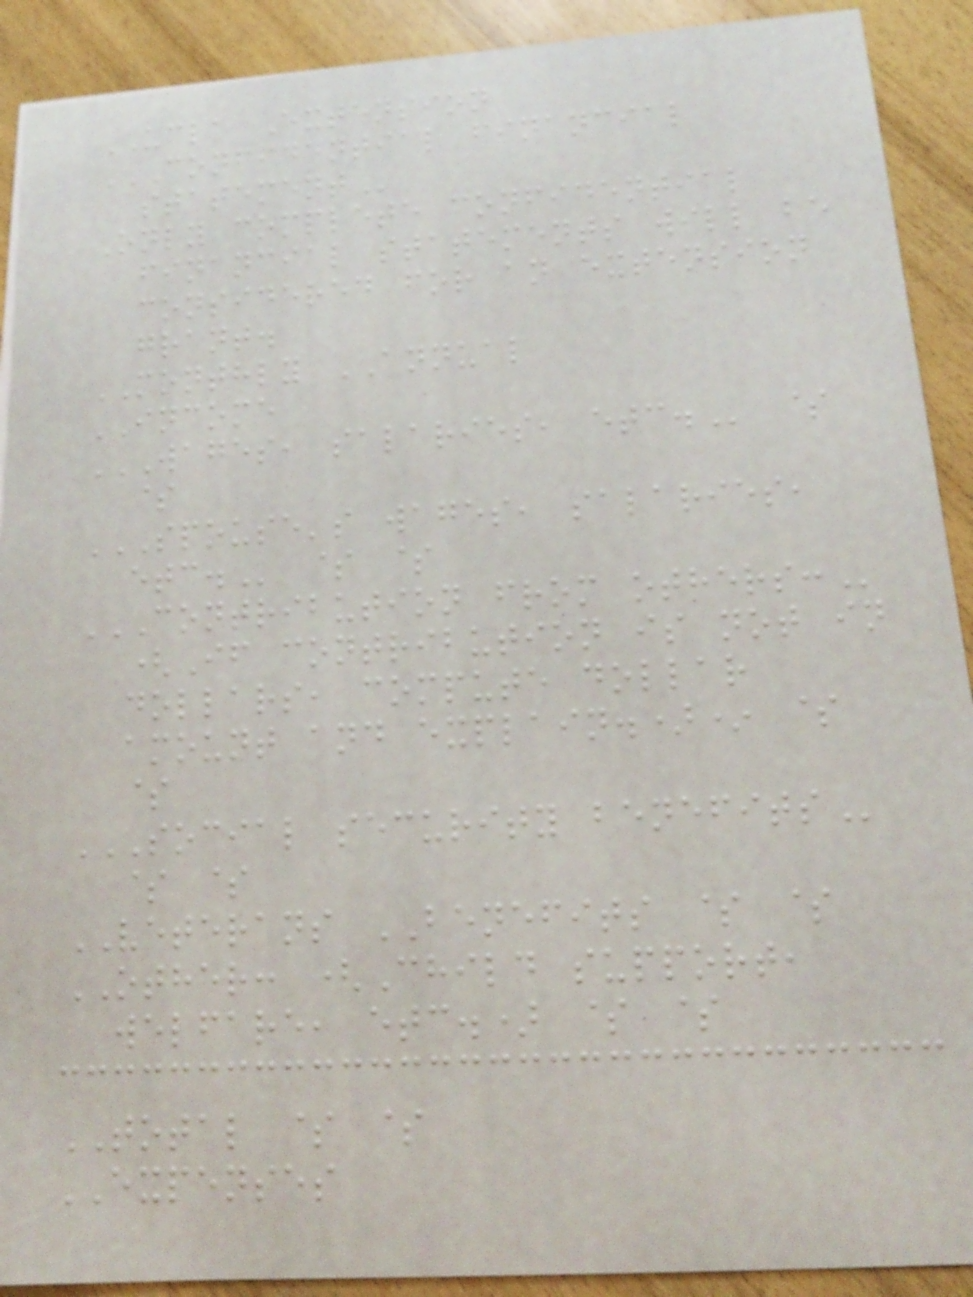UCLA Extension
CONFIDENTIAL FINANCIAL
STATEMENT
Only complete confidential
financial statements will be
considered for an extension
grant.
MONTHLY ANNUAL
INCOME
WAGES, SALARIES, ETC. $
$
SPOUSE'S WAGES, SALARIES,
ETC. $ $
CONTRIBUTION FROM OTHERS:
(If contribution is not in
dollars, compute dollar
amount and explain.)* $
$
SOCIAL SECURITY BENEFITS
$ $
VETERANS BENEFITS $ $
OTHER: (Child support,
welfare, etc.) $ $
TOTAL $ $
EXPENSES
